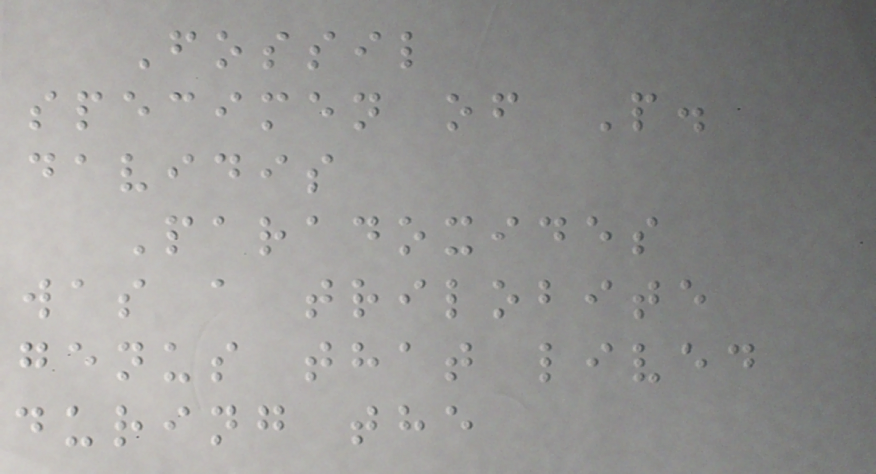Fossil
specimen of P.
davidis
Paradoxides
was a trilobite
genus that lived
during the
